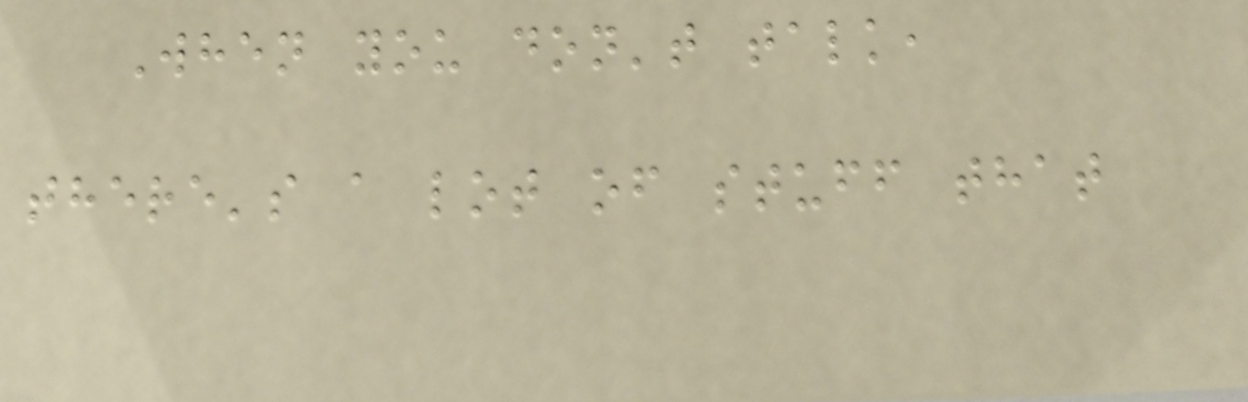When you don't talk,
there's a lot of stuff that
